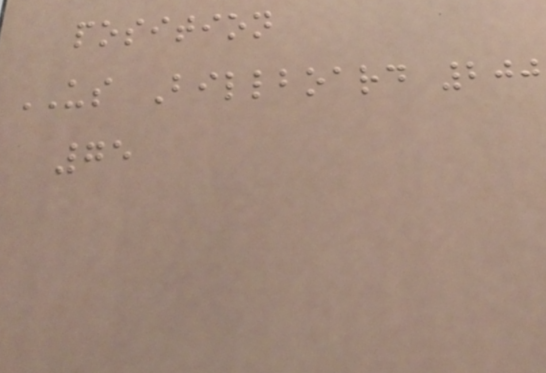position
US Billboard 200
75
